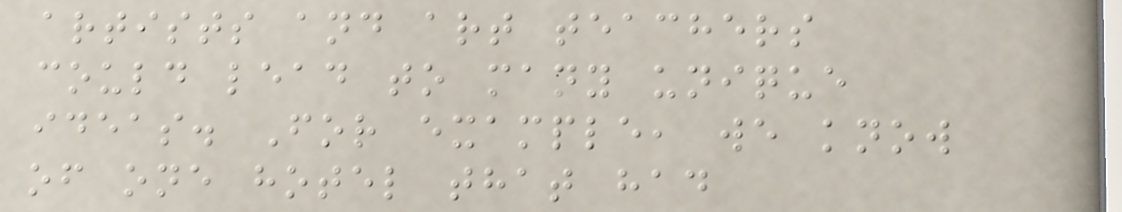artists and art teachers
could lead to many unique
ideas. For example, we know
of one hotel that had
